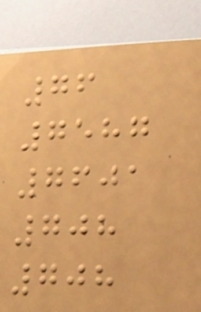76
7587
7601
708
708
